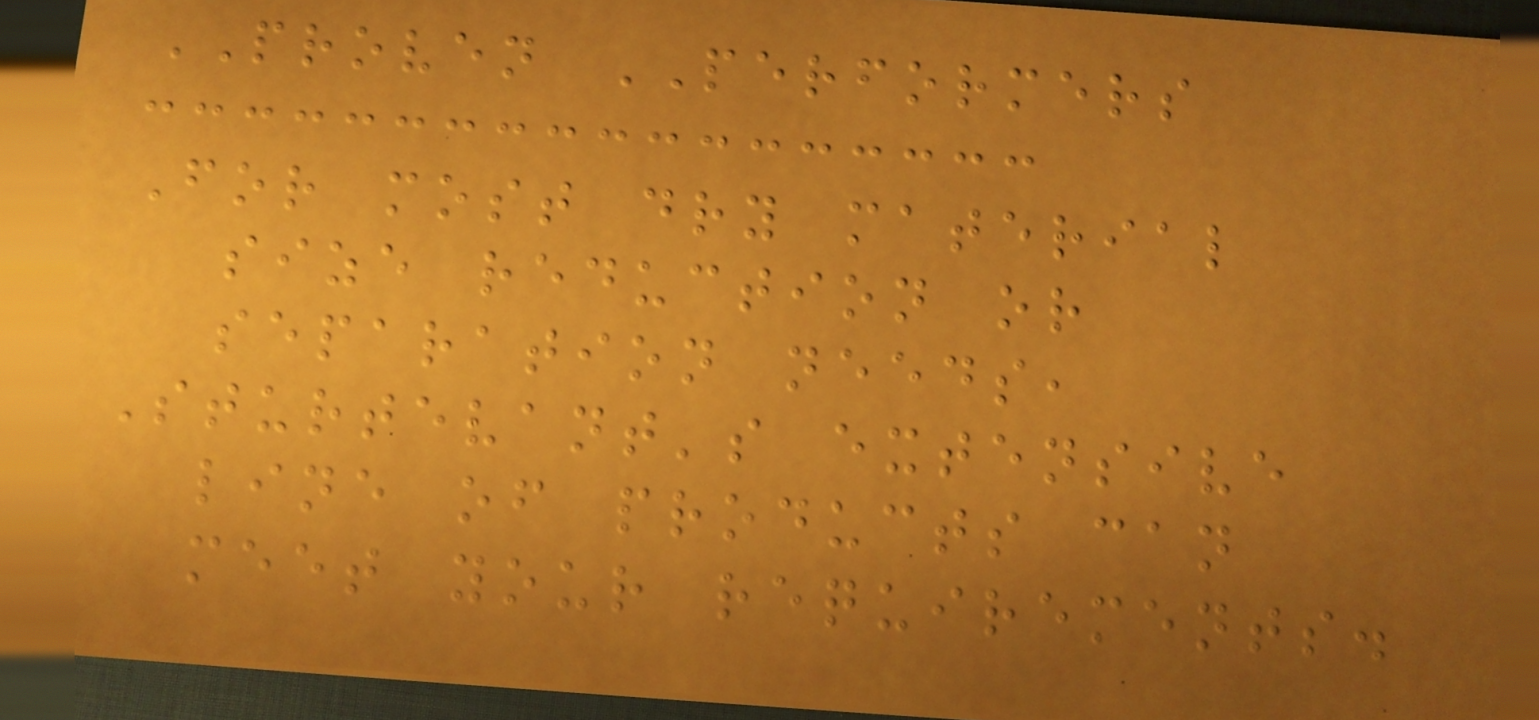PROVEN PERFORMERS
For most dry material
size reduction or
separation needs,
Sturtevant's extensive
line of products can
meet your requirements.
